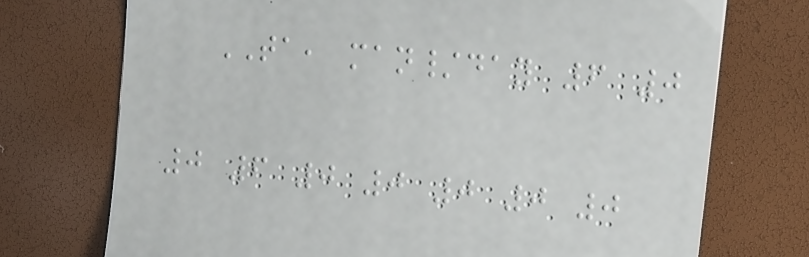TA, man/day 6 0
0 6 0 0 0 0 0
